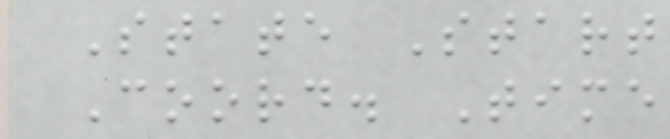State Start
Coord. Time
